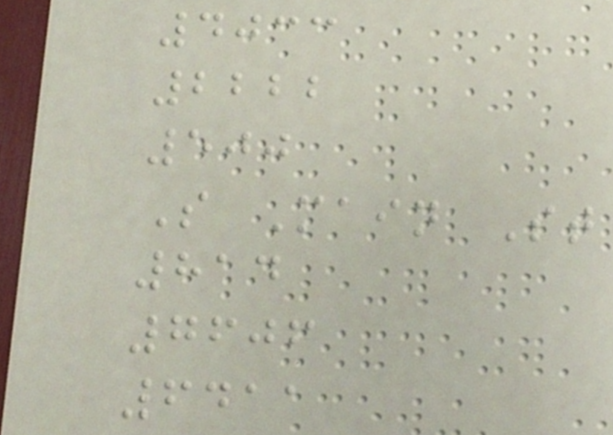4033
2222
500
S Main St
814
7606
6411
